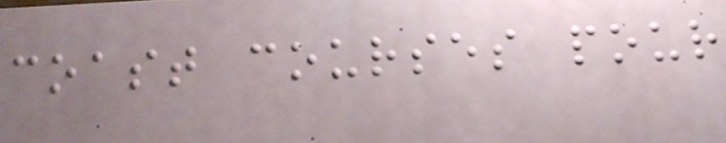coast courses pour
